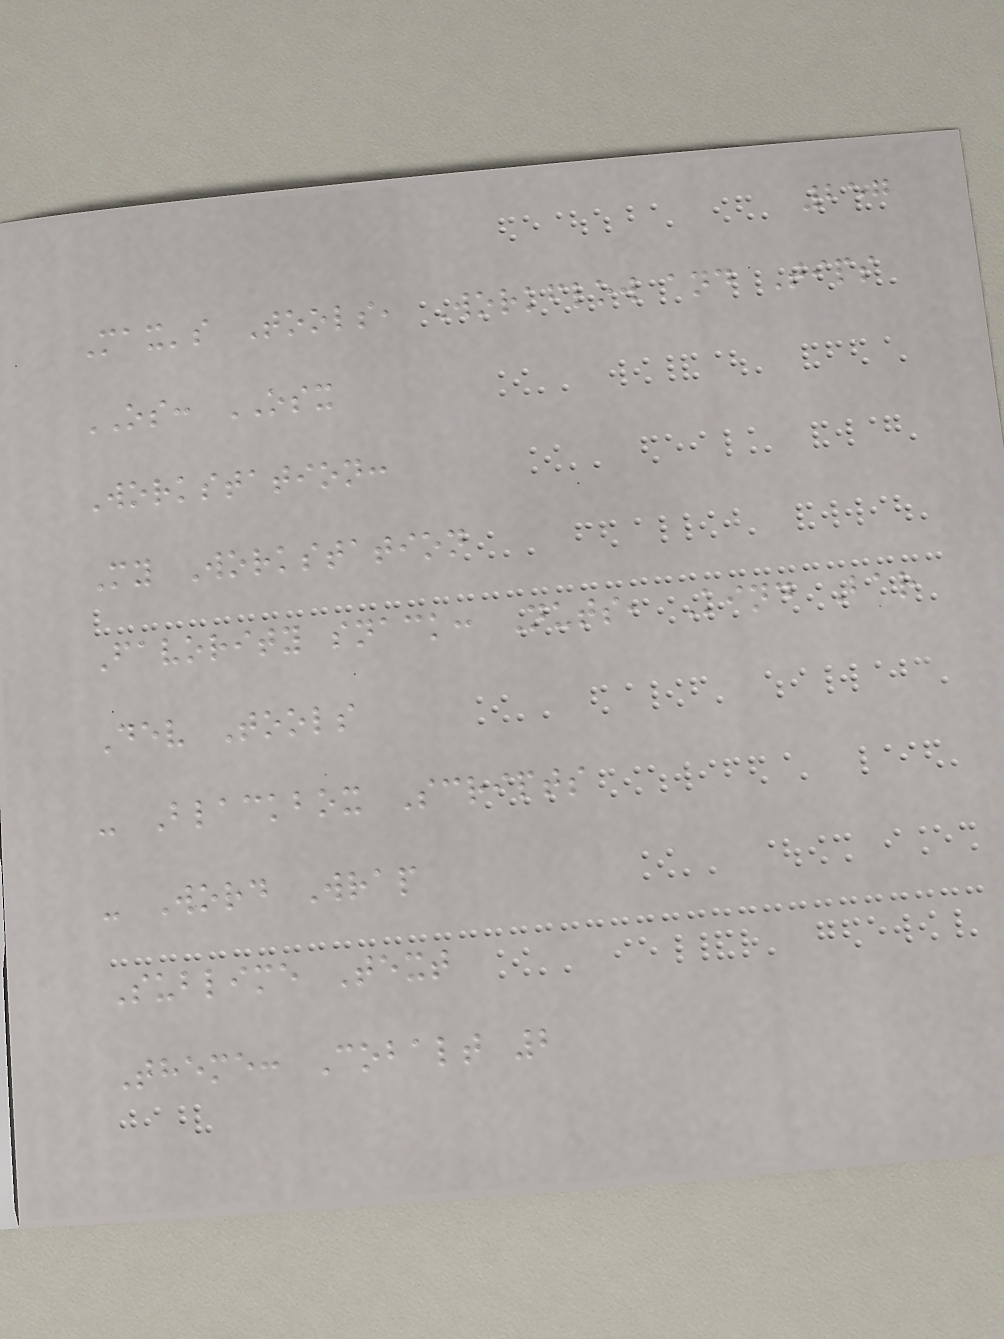257
Max's Tools, Workflow and Tips
OS: OSX
Workstation:
My Workstation
Favority snack: Nuts, Kind Bar
Dev Tools
- Blackbox Scripts
- Word Wrap
Sublime Text
Theme: Cobalt 2
